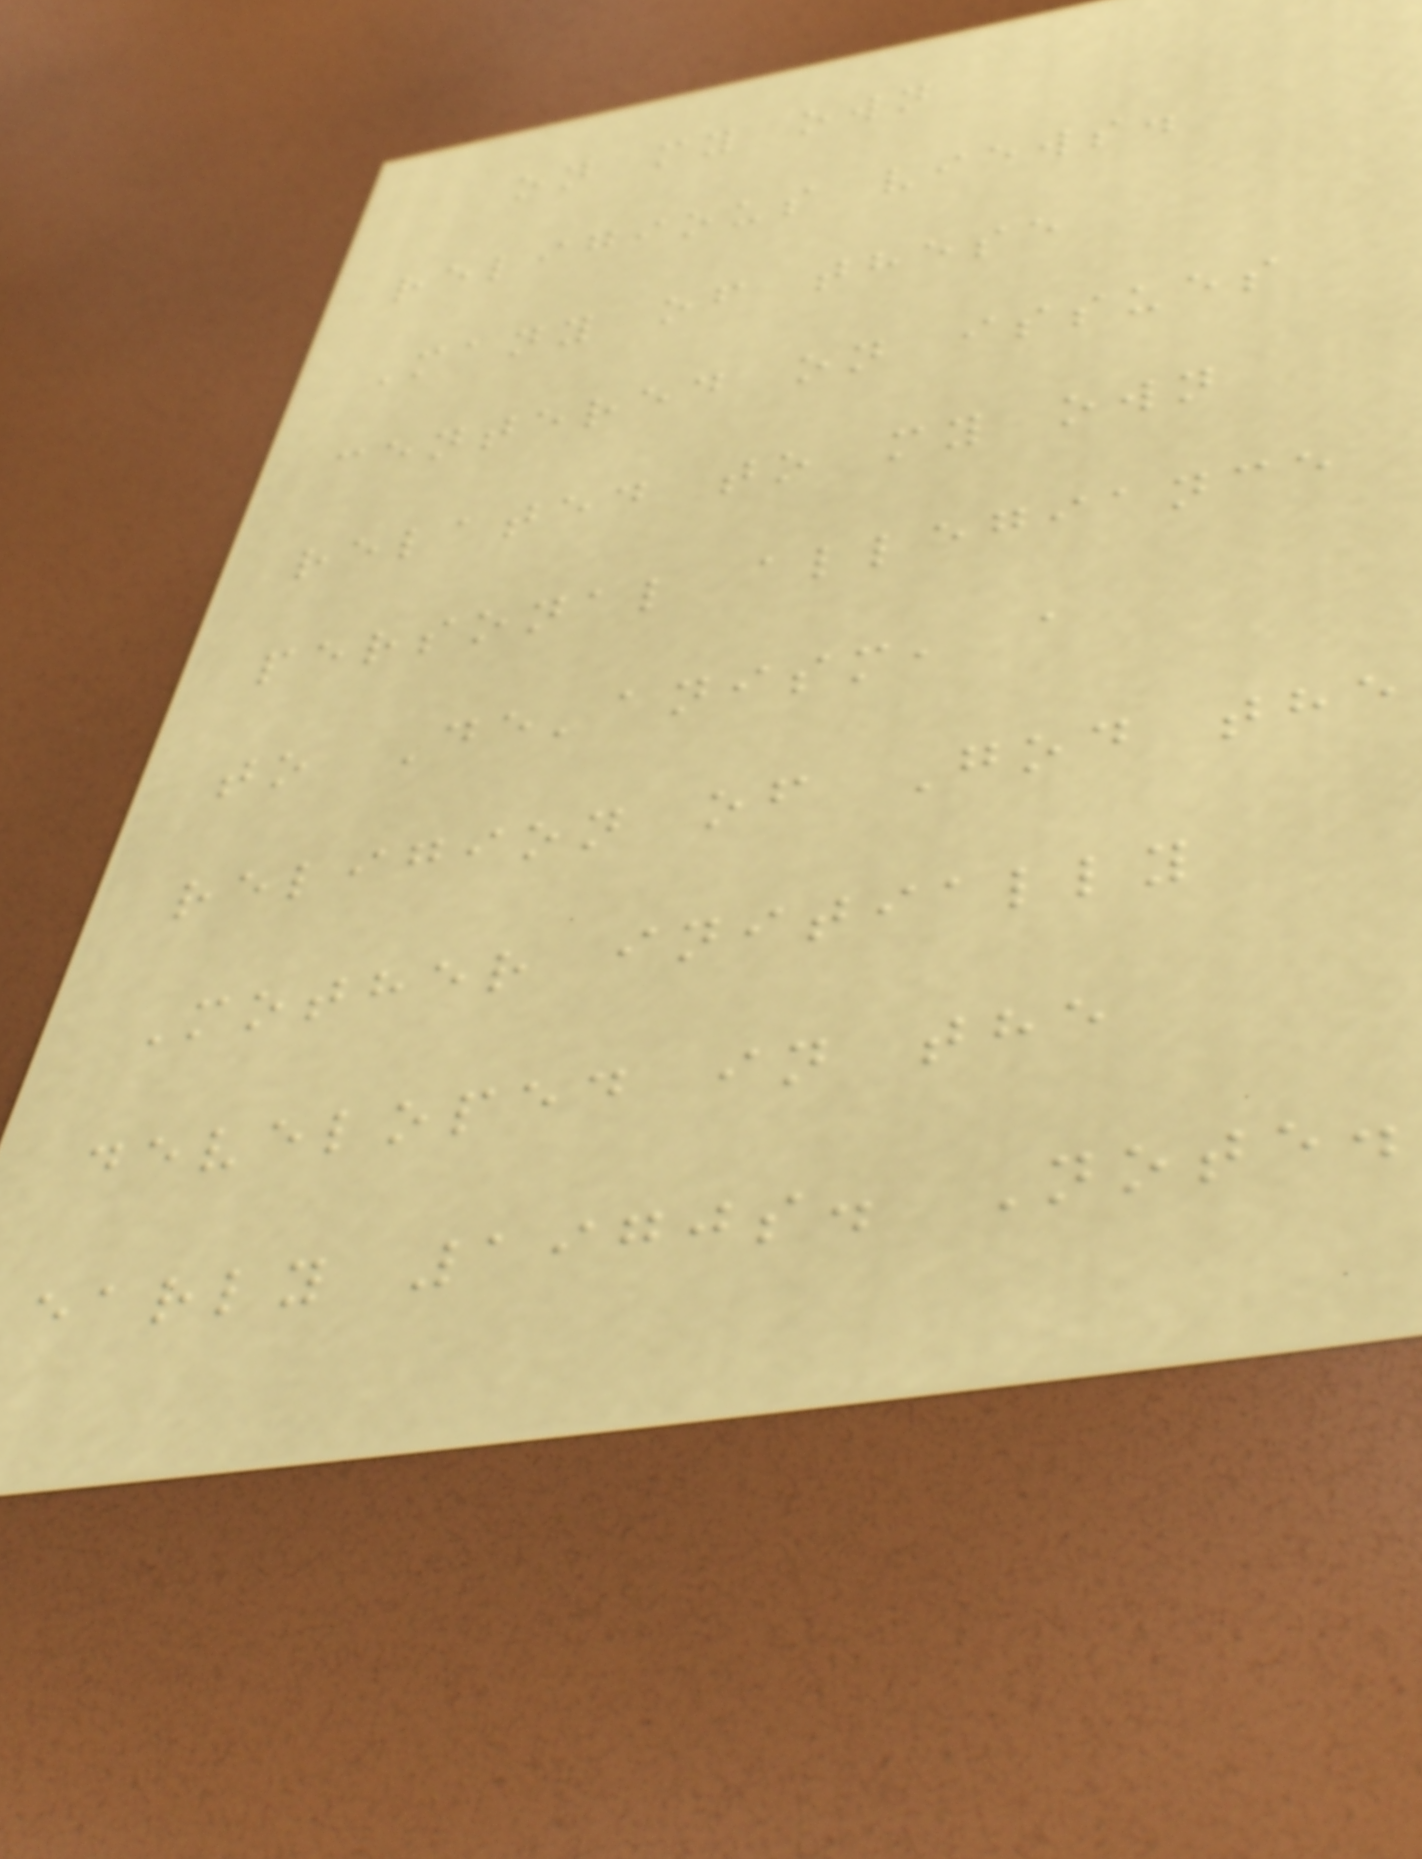on my own
religious views.
Many of these
centered on issues
related to my own
personal allegiance
to De'anism, a
religion of God the
Mother initially
developed in the
early 1970s. Note.
